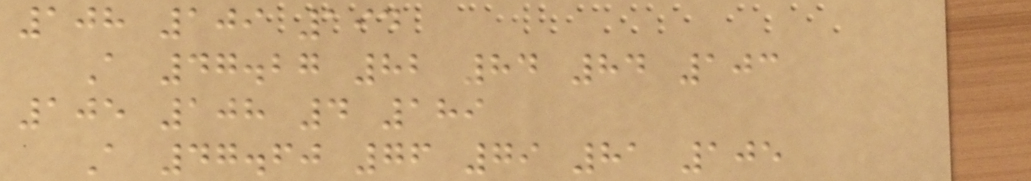108 109 194
A 47.27 82 84 84 103
105 108 4 189
A 47.60 76 79 81 105
